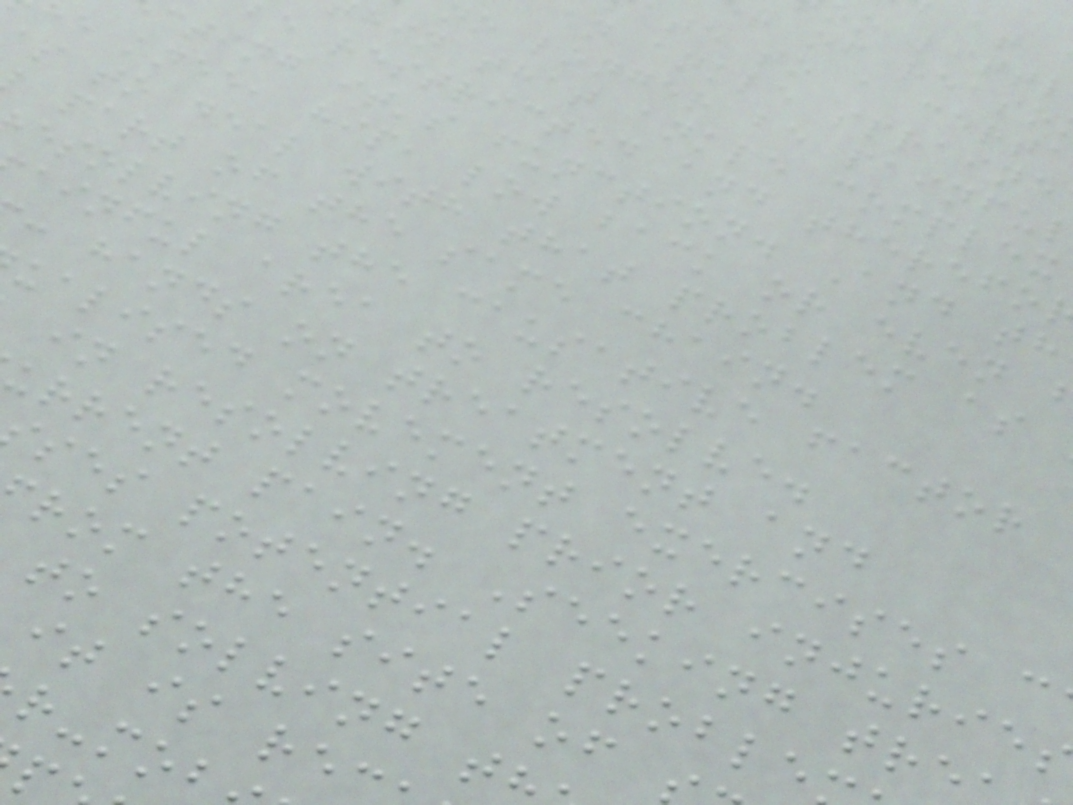r of reaso
te to a cert
an ankle spraine
o longer be painfu
hin that ankle complex
e restricted and therefo
cting it's function. And th
e knee, hip, low back or even
as to deal with that problem as
part of the same chain.
esolving the causative factor
ainful area to resolve.
: hands on treatment and
ualised movement exercises c
in resolving prior injurie
urrent pain. Seeking tre
ses potential proble
rom the site of
to solving t
it is re
